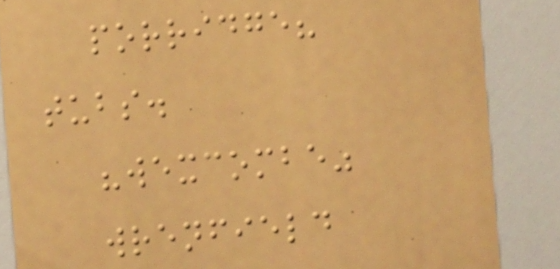porridge?
tubs.
"wexcombe"
wrenfield
